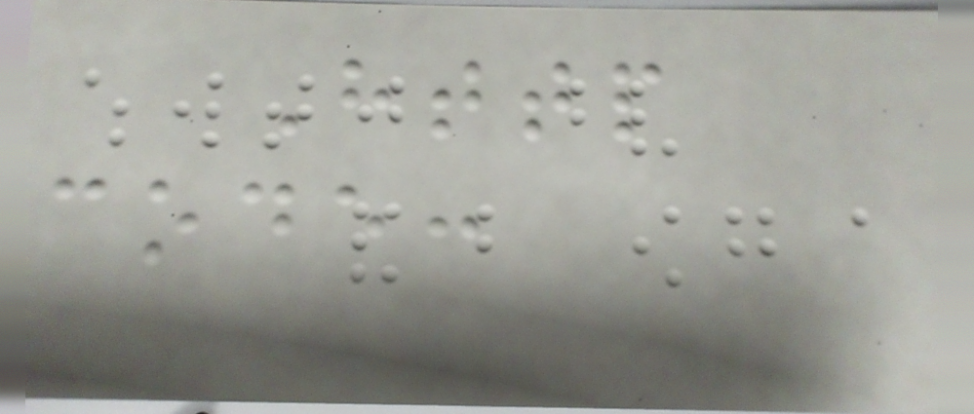Http
code:
